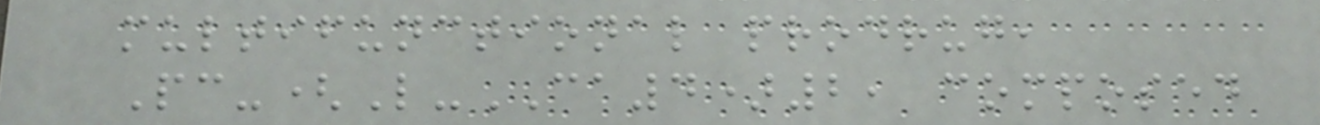multifunctional prodrug,
Pc-(L-CA4)2, composed
